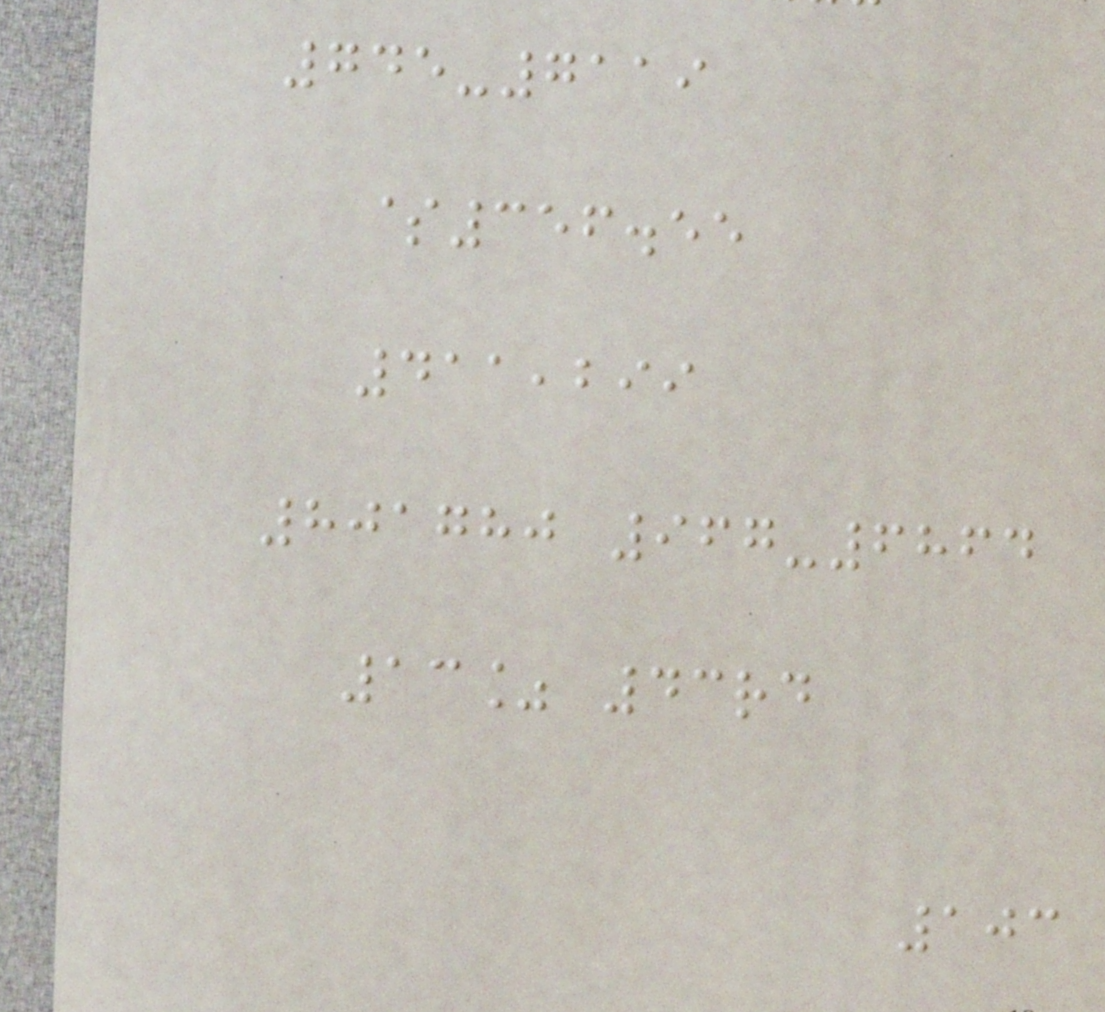745-7119
$356.55
411,299
801780 967-6864
13% 43rd
103
